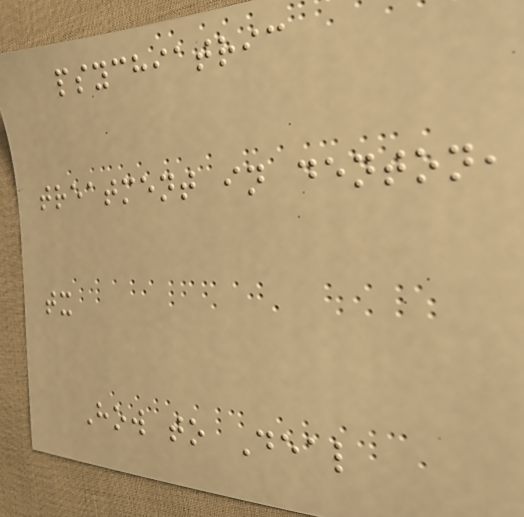psychiatric
treatment in denton,
tx
How to Deal
